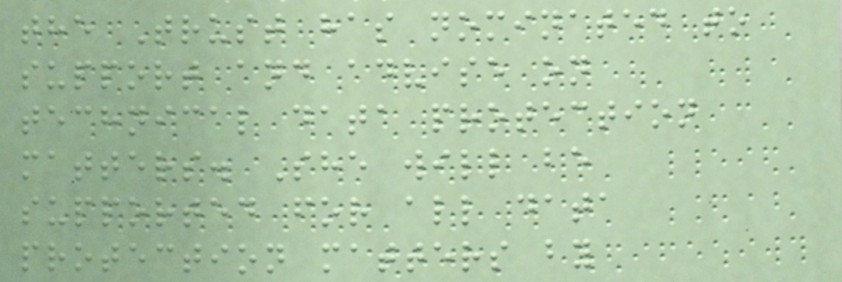the Trust has nominated to
support and advise on
technical data protection
matters. She will be
supported for all data
protection matters by
